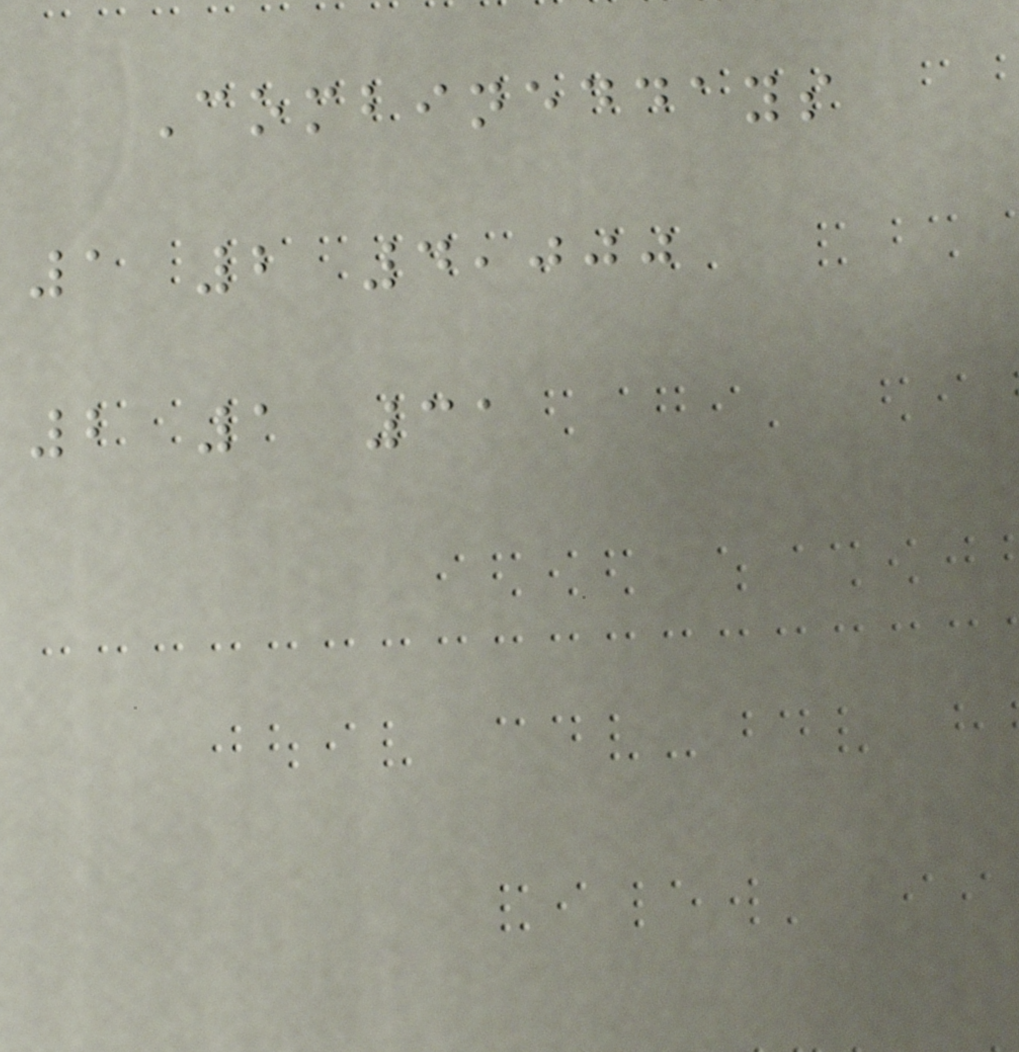Combineddays
1 2 4,000
2 1 31
